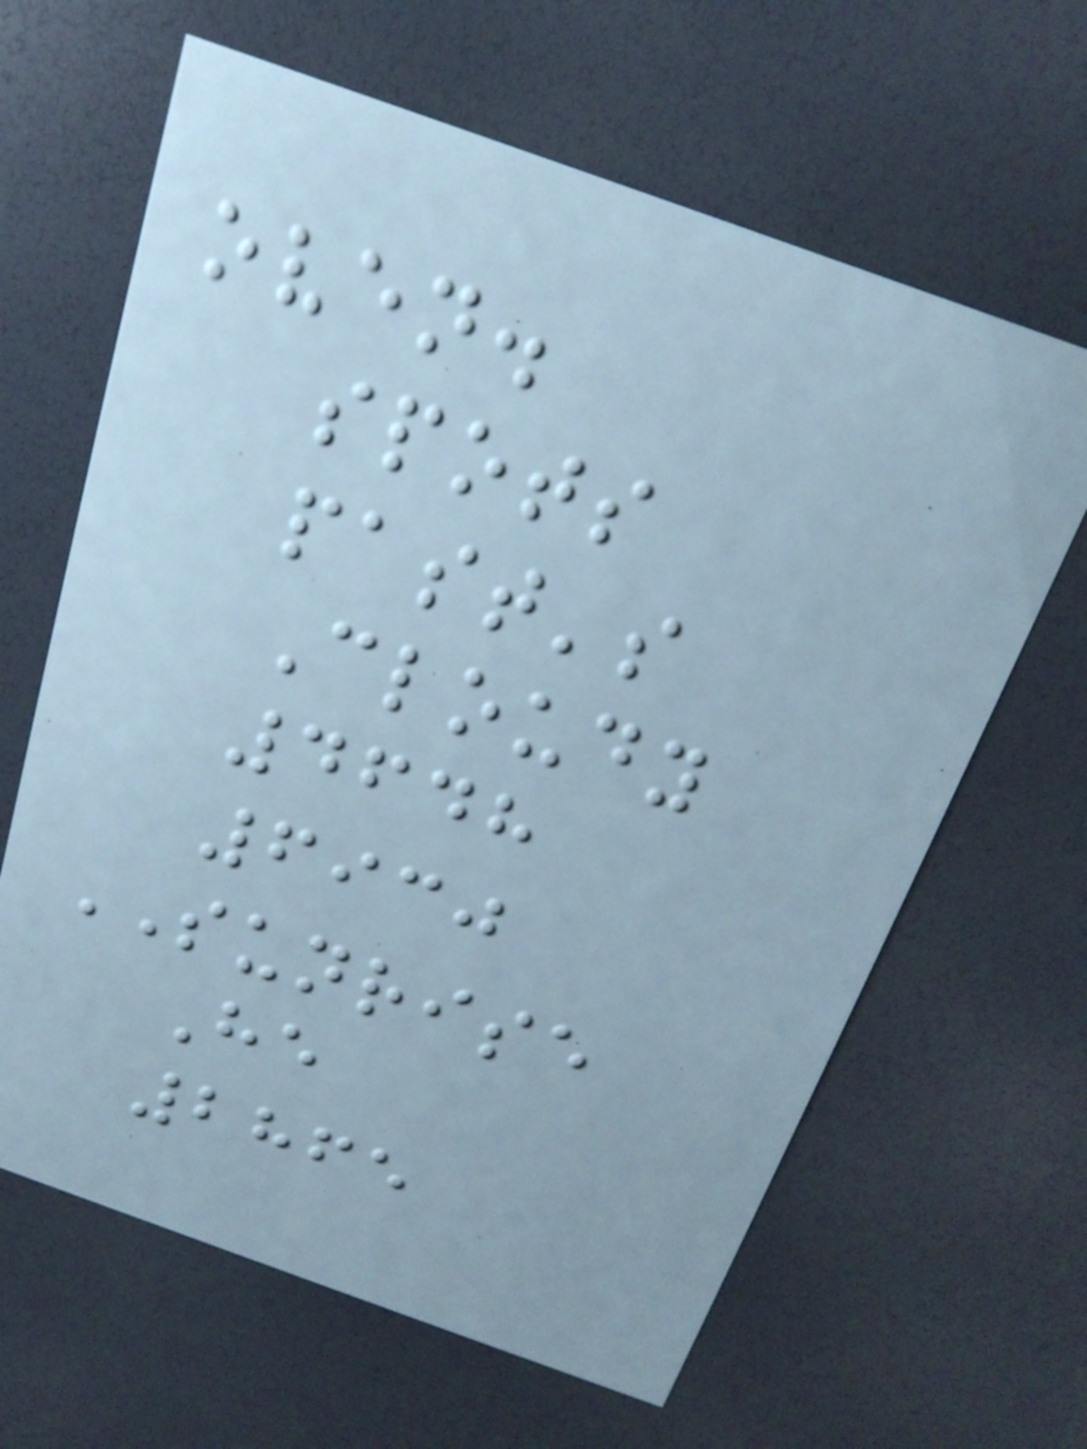oven.
spots
past's
Cloudy
4648
6930
SUNRISE
He
2865
